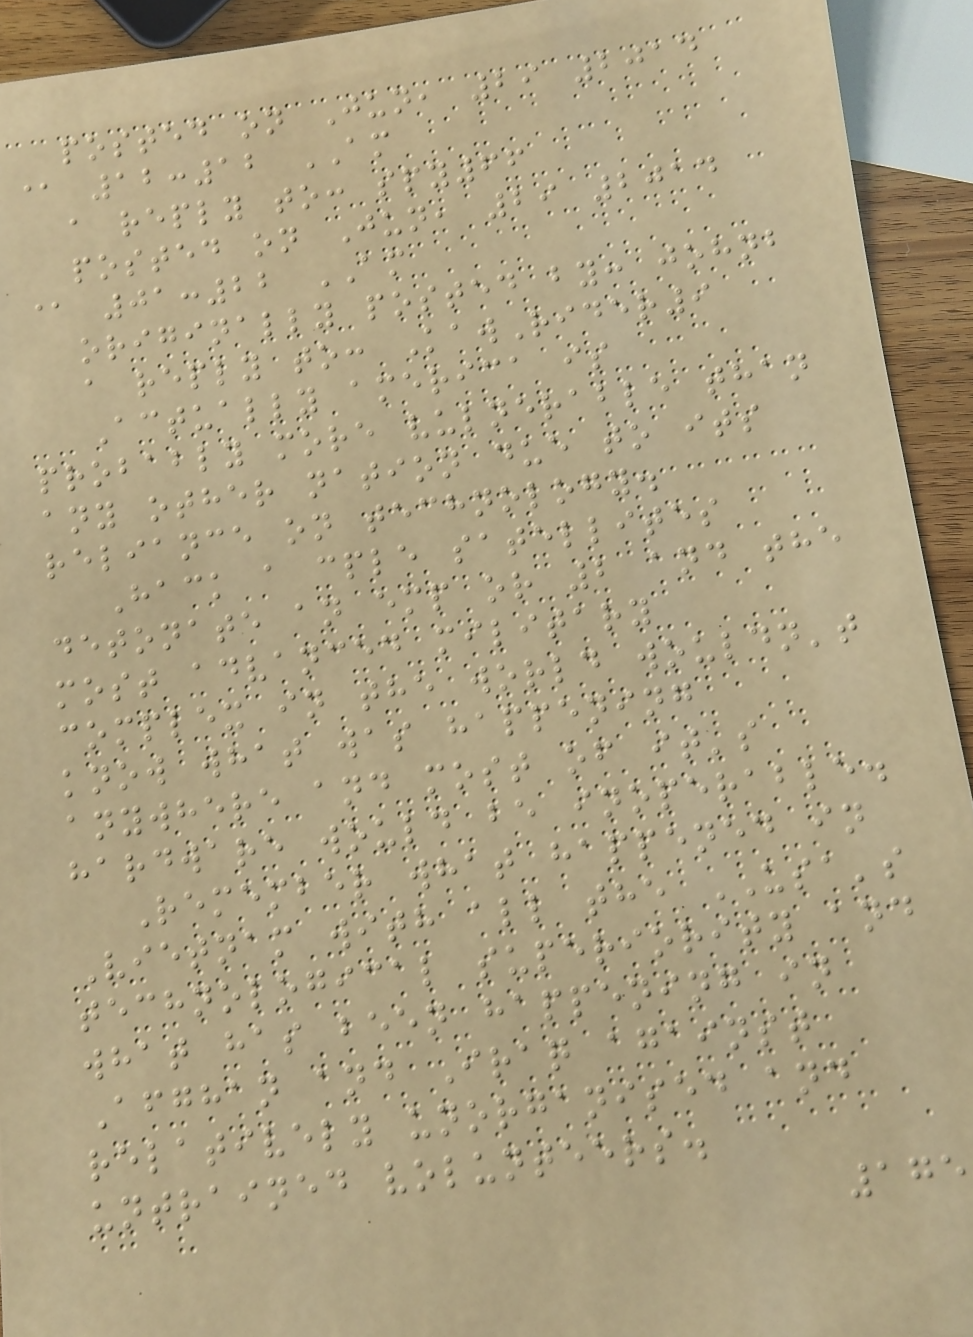posted on Jun, 29 2014
@ 12:12 AM
a reply to: spy66
posted on Jun, 29 2014
@ 01:22 AM
originally posted by: johnb
a reply to: KawRider9
Actually america is
probably more vulnerable than
any other nation due to its
reliance on technology.
Hack a cple satellites
detonate an emp or 2 and the
most advanced military
complex in the world wouldn't
know what was happening
anywhere and most of it's
hardware would be inoperable.
Remember what happened in
Vietnam with all the USA's
technological superiority and
what has been happening in
Afghan and Iraq against
relatively unorganised and
untrained volunteers.
175
